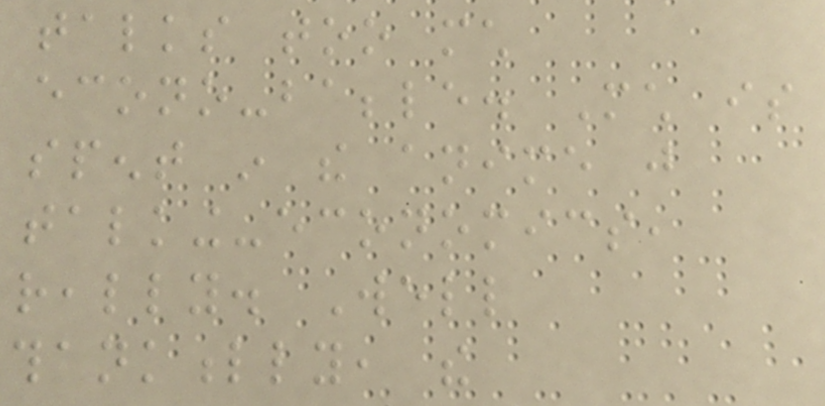talks too much
econo-babble. Much is
spent in the anime just
talking-economics,
really. Well
thankfully, the
